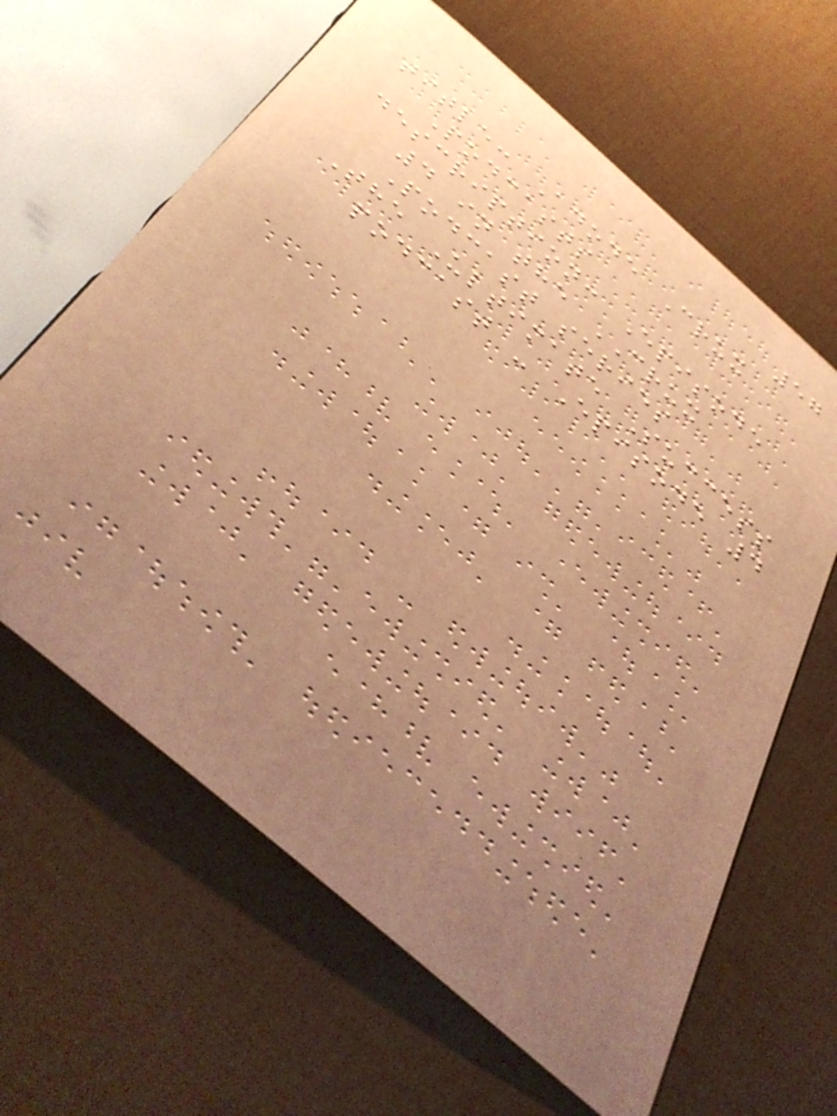57
title: Adode Crux
Podcasts
description: Episode
4 in the CRUX
Podcast series
The Ultimate Success
podcast - Episode 4
